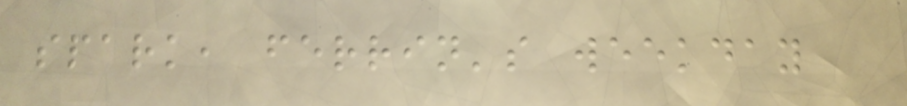spark, ferrin's weekday
